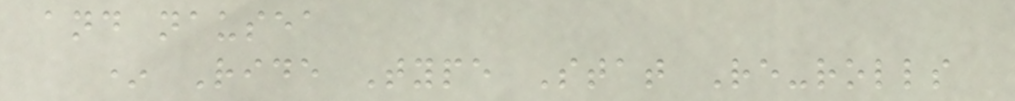and nausea
* Ride Type Stat Re-rolls
